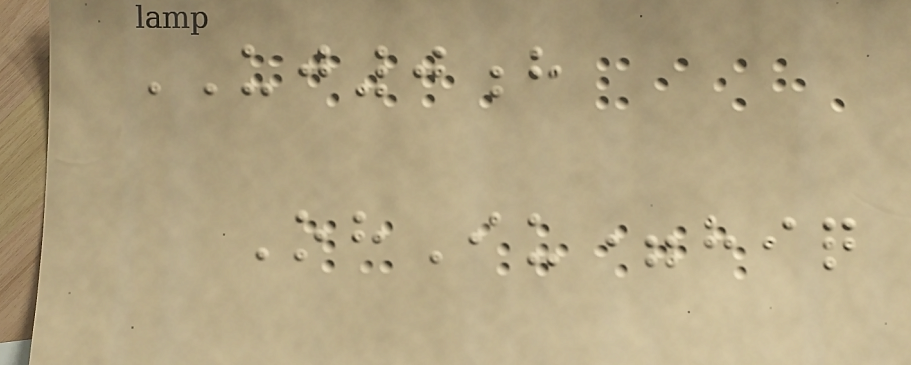UJ0h
OhIu=hiq
